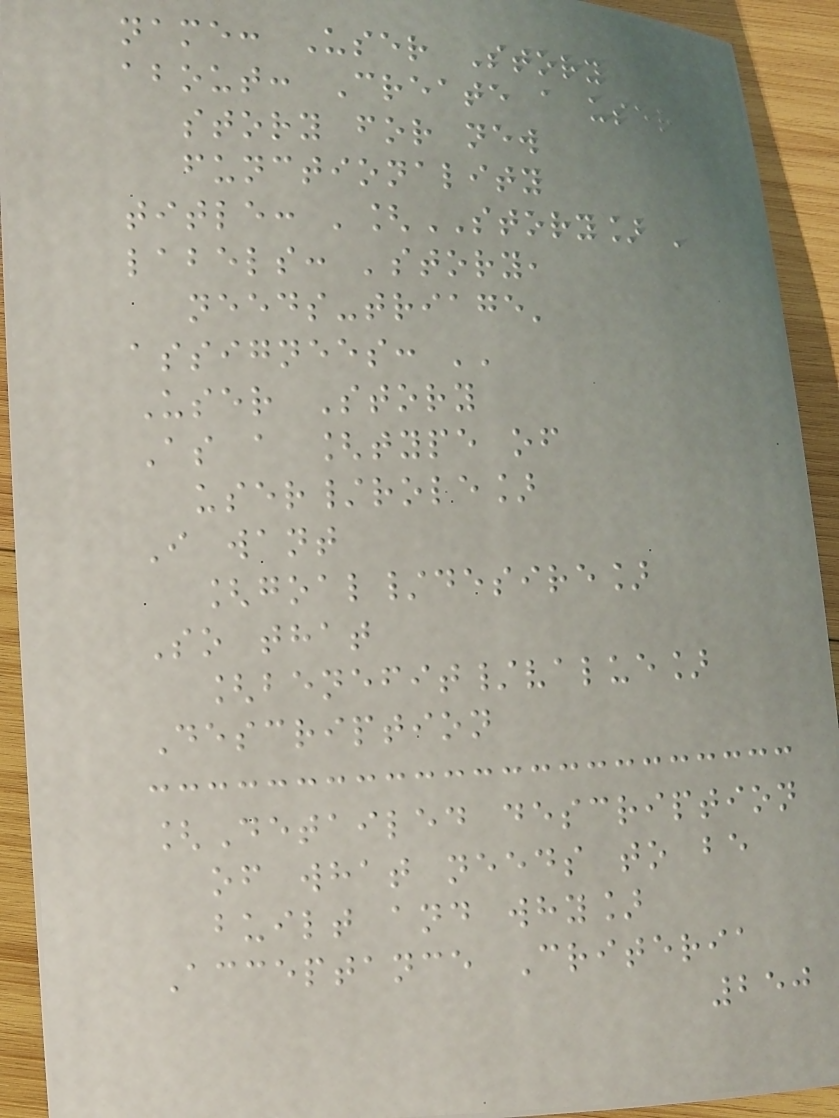name: User Story
about: Create a user
story for new
functionality
title: '[STORY] '
labels: 'story,
needs-triage'
assignees: ''
User Story
As a [type of
user/role]
I want
[goal/desire]
So that
[benefit/value]
Description
[Detailed description
of what needs to be
built and why]
Acceptance Criteria
250
